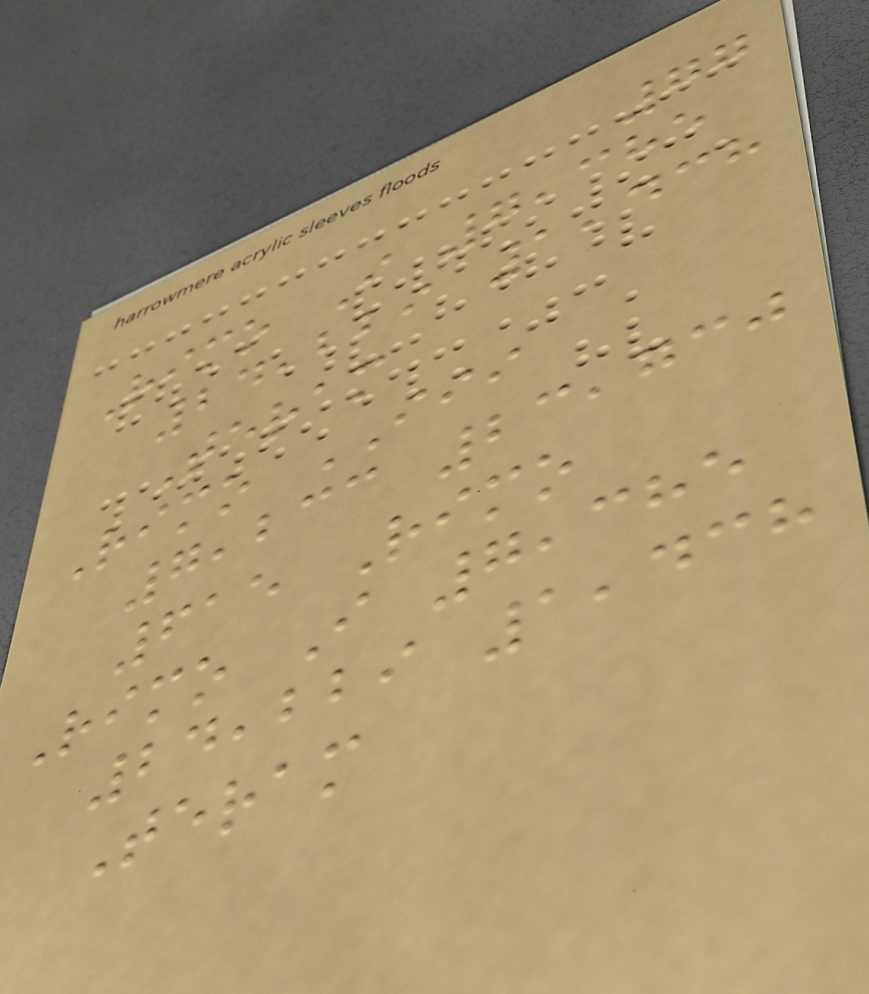77
Rimo I 7,385
24,229 1,438
Teram
Rimo III
7,233 23,730
615 Rimo
Rimo I 7,385
24,229 1,438
Teram
